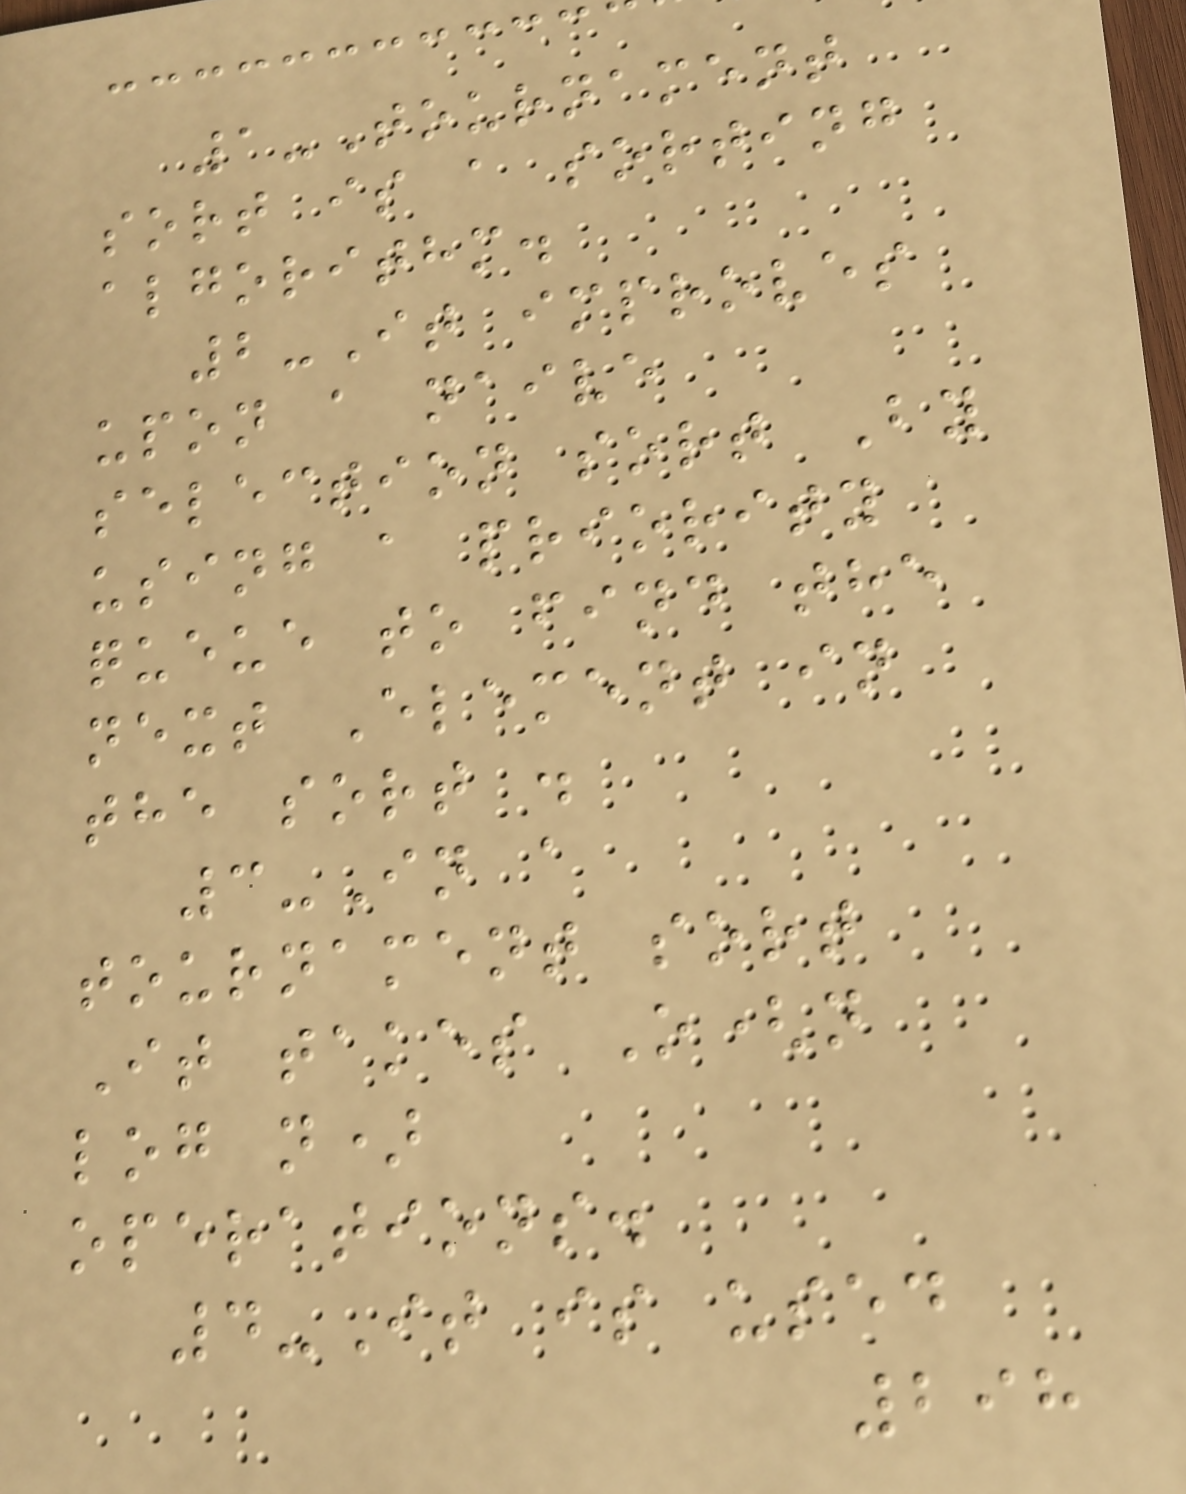1-Tournament
sort is a sorting
algorithm.
2-It improves
upon a naive
selection sort By
using a priority
queue to find the
next Element in
the sort .
3-In a
tournament sort
It takes O(n
log n)
operations.
4-It is used
298
